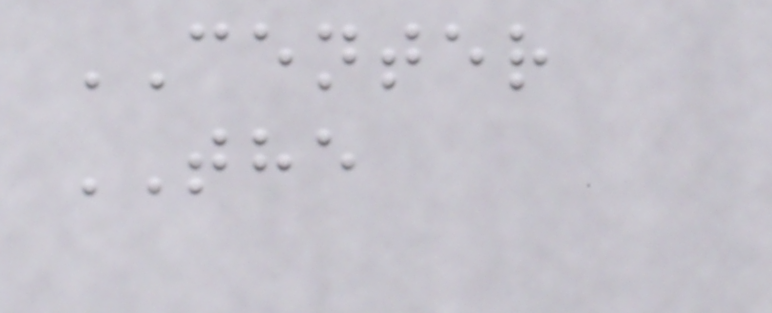CENTER
THE
